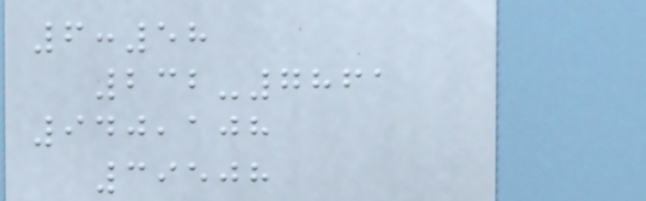6:58
232-7861
940,108
39508
